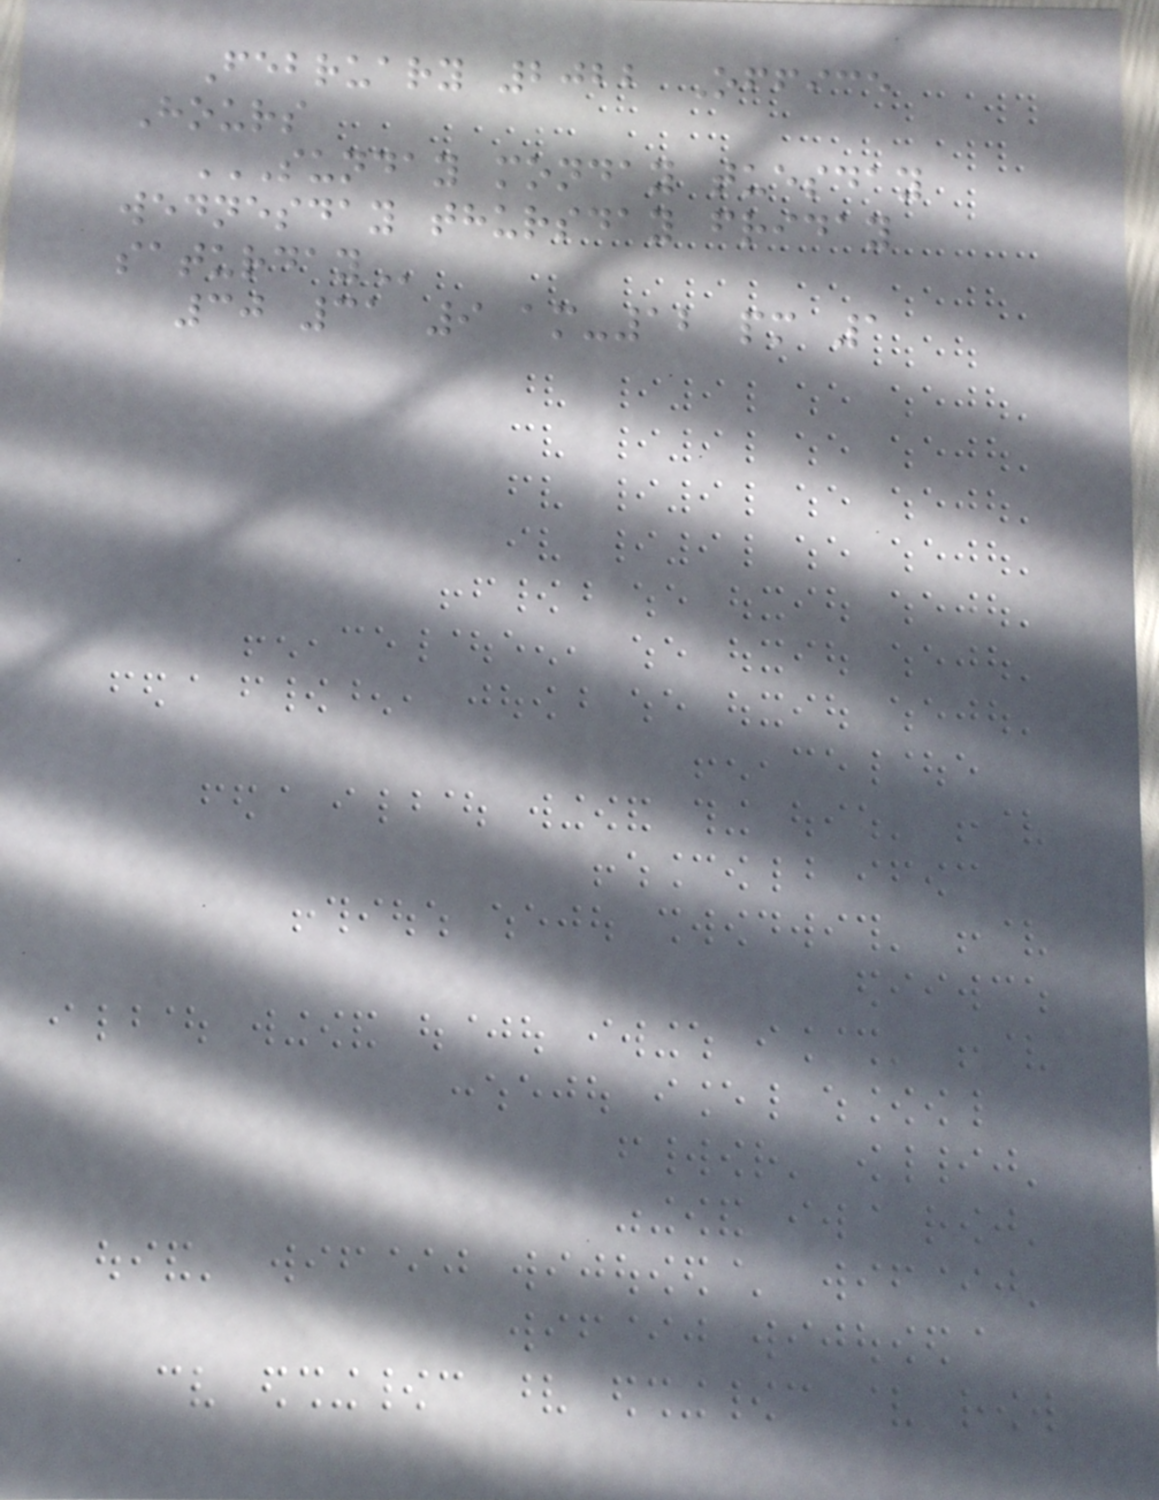February 2022 Office
Hours
SUNDAY MONDAY TUESDAY
WEDNESDAY THURSDAY FRIDAY
SATURDAY
30 31 9 am-12 pm 1
